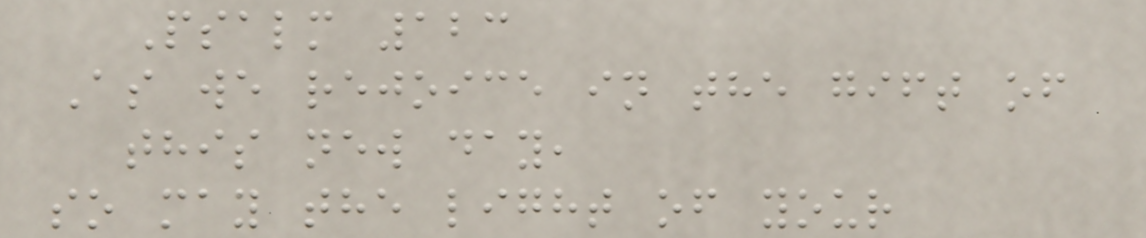Psalm 123
As we rejoice in the gift of
this new day,
so may the light of your
